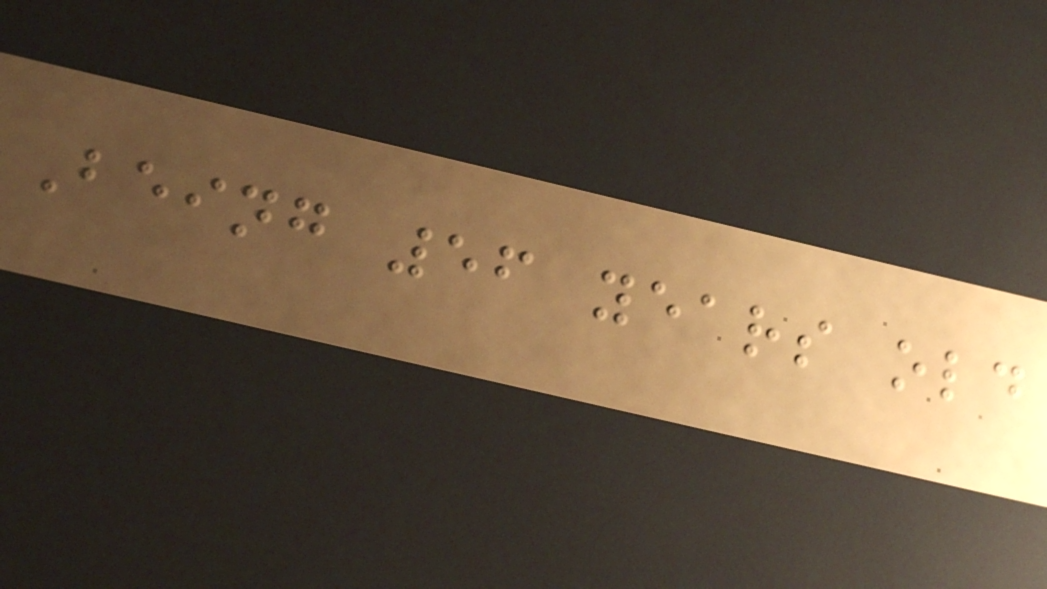Being 56 years old
